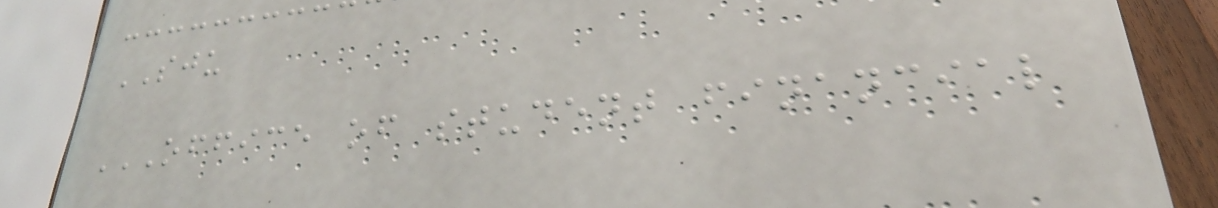SJU
OFFICE OF STUDENT FINANCIAL
